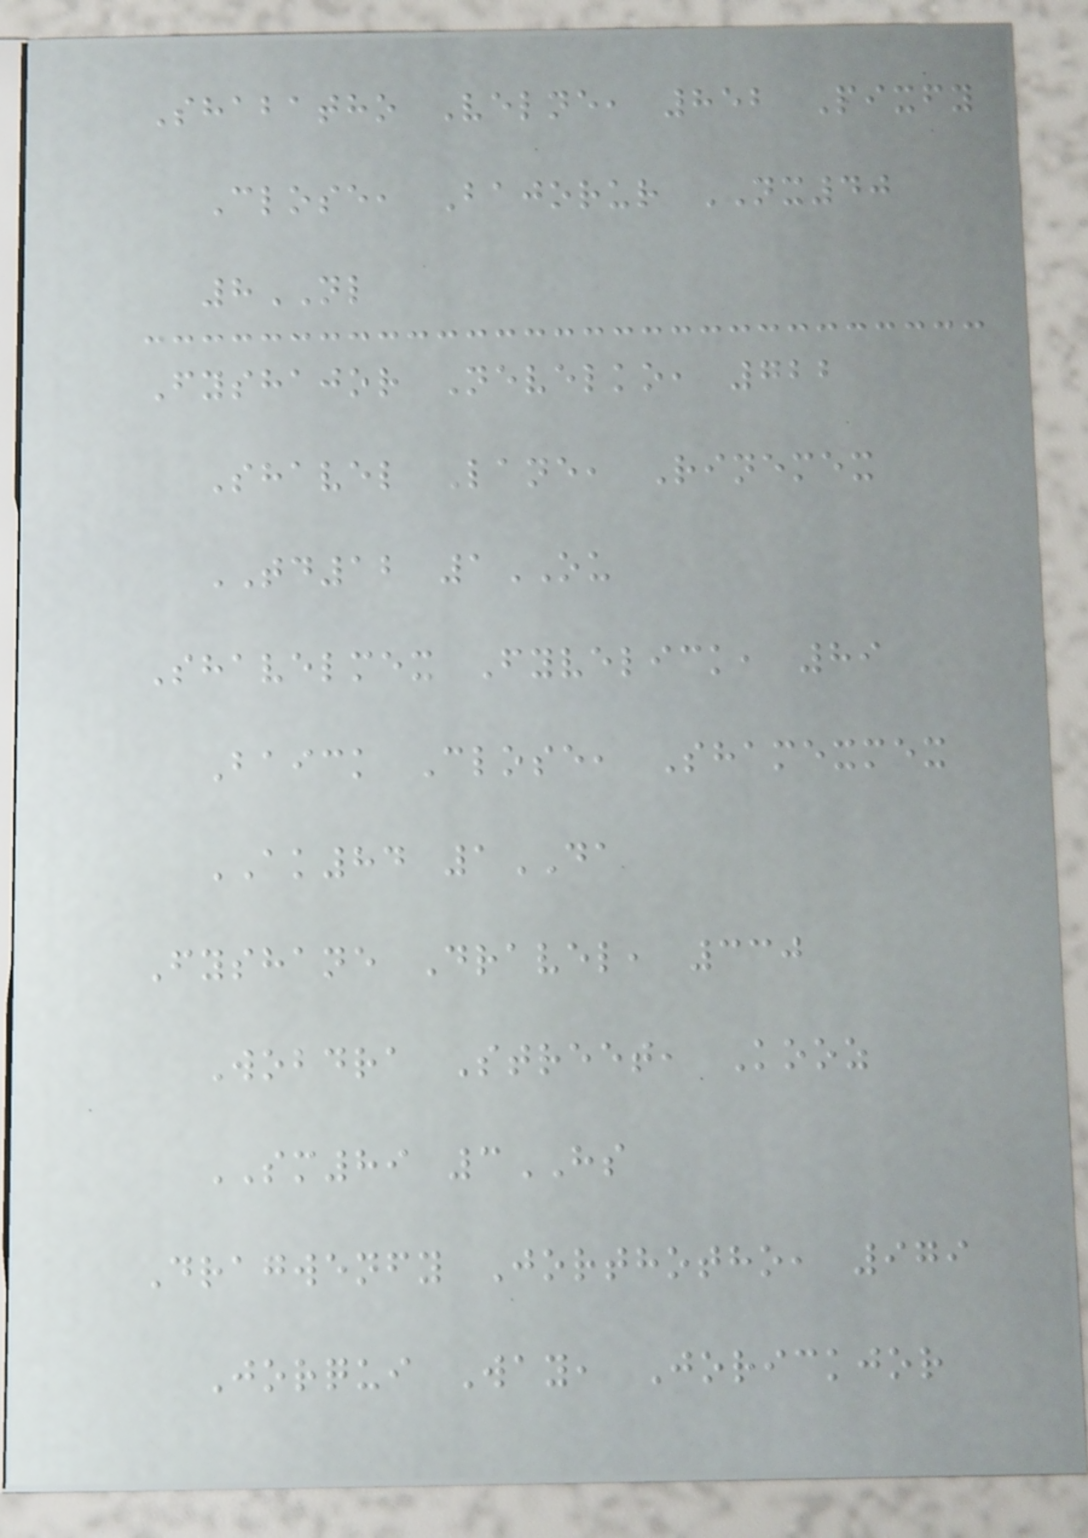Shabatho Velne, 852 Pixfy
Close, Bajorur NX40
8NL
Fyshajor Nevelko, 722
Shavel Lane, Rinemex
TD12 1OU
Shavelmex Fyvelick, 89
Baick Close, Shamexmex
AK84 1DA
Fyshane Dravel, 330
Wobdra Street, Kooz
SM89 3HS
Dragwenfy Jorthotho, 979
Jorqui Way, Jorickjor
